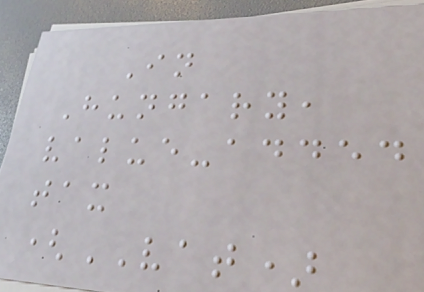In
Hungary,
value-added
tax
(VAT)
